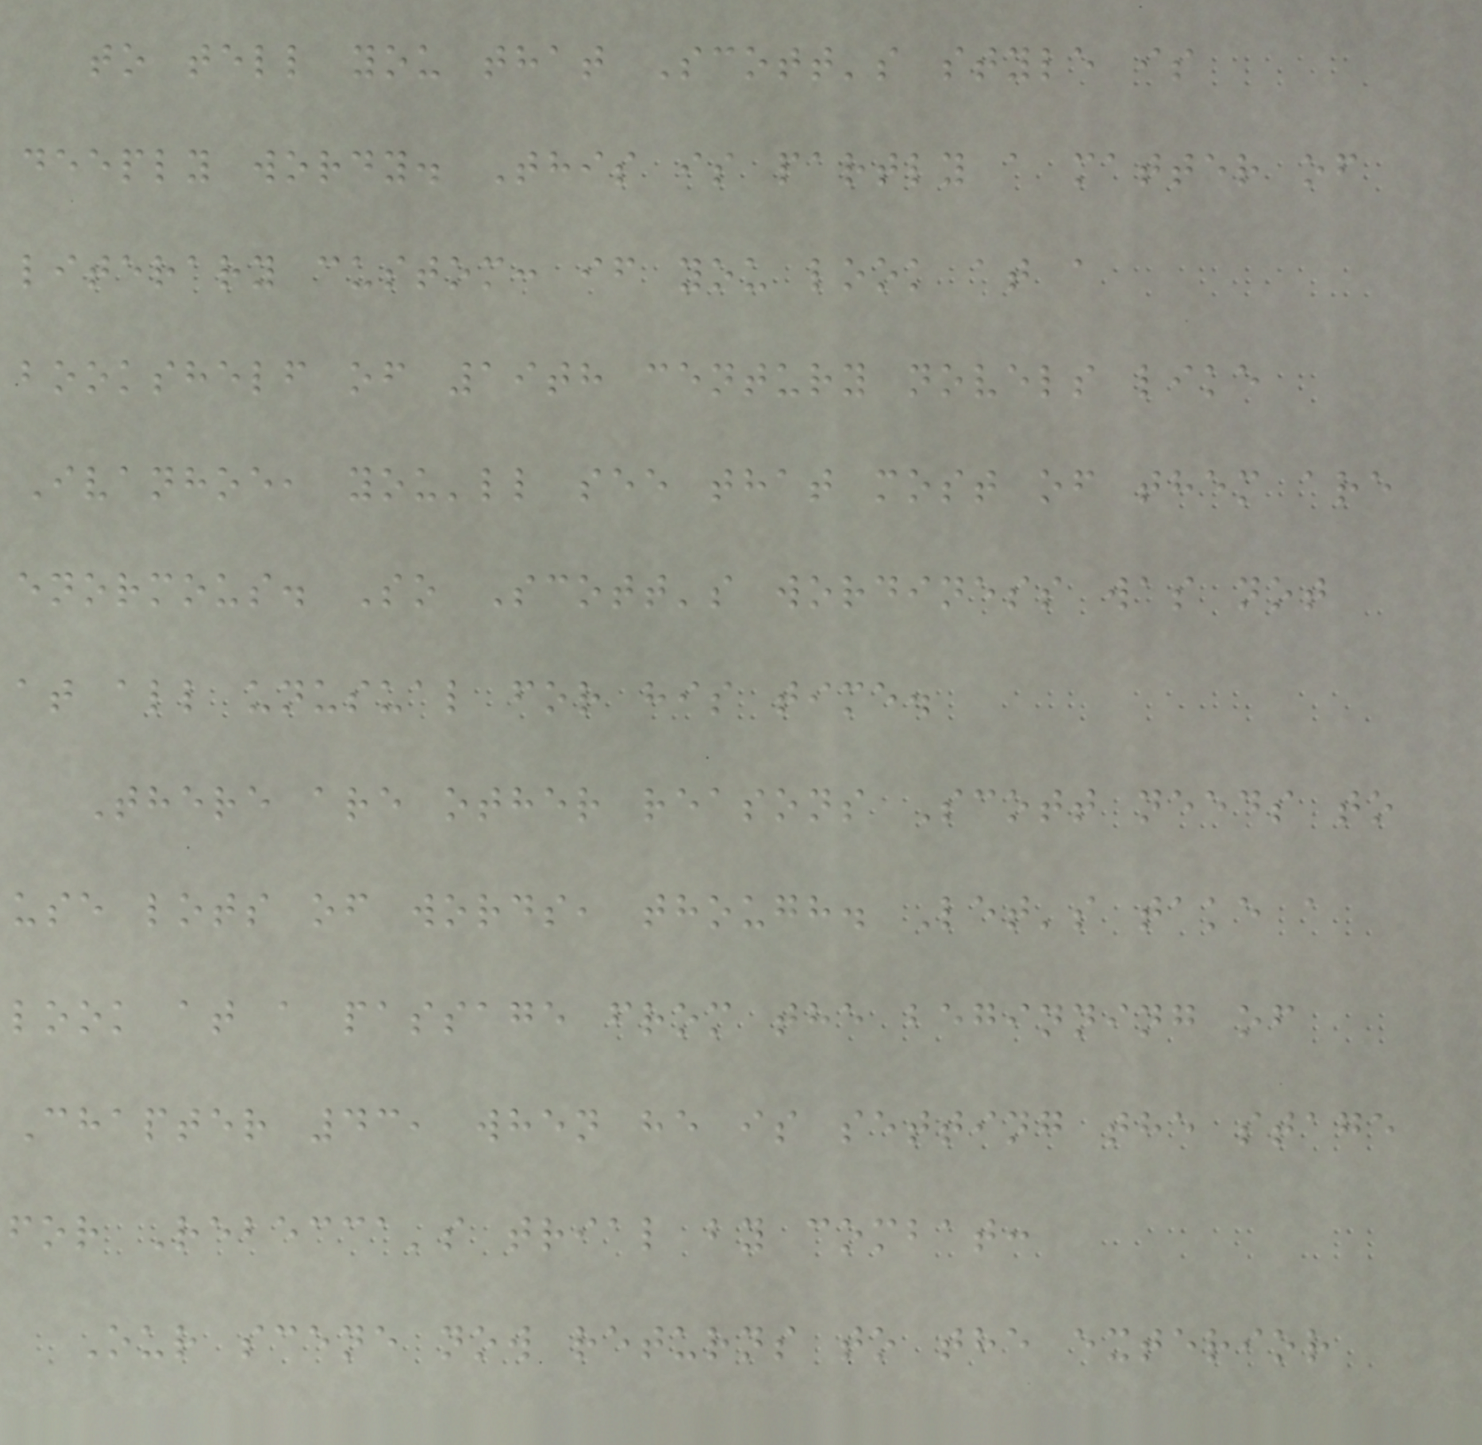to tell you that Scott's style is
deeply wordy. This is partly a matter of
literary custom: if you look at a
bookshelf of 19th century novels like
Ivanhoe, you'll see that most of them are
enormous. So Scott's wordiness was not
at all unusual for his time.
There are other reasons Scott needs to
use lots of words, though. Let's take a
look at a passage from the beginning of
Chapter 43, when he is setting the stage
for Rebecca's trial by combat:
Our scene now returns to the exterior
